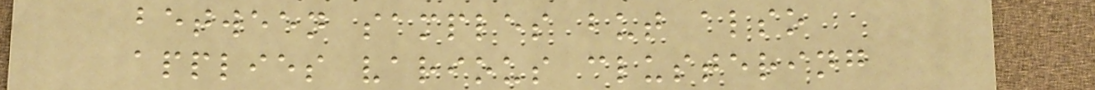between samples but also
applies various clustering
